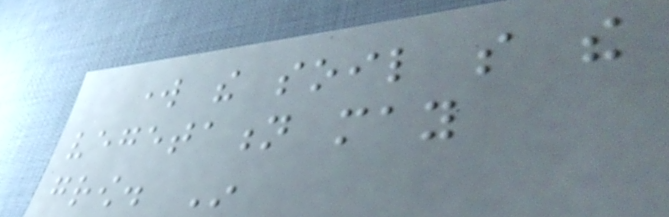work the soil so the
vegetation may
grow. In
